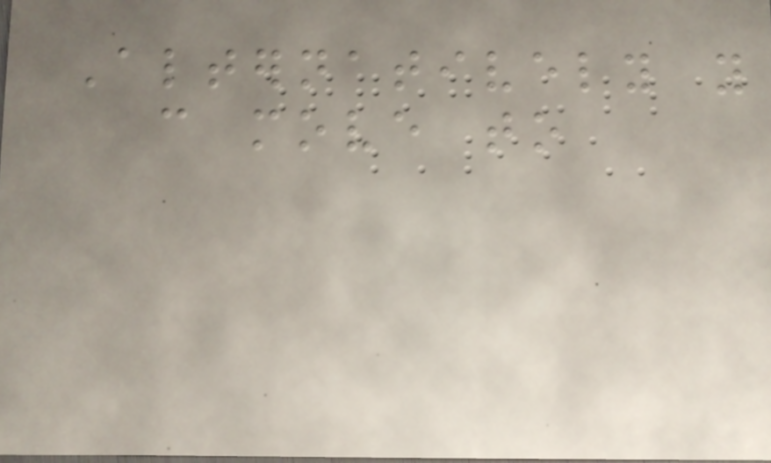Alternatively you
can move to
